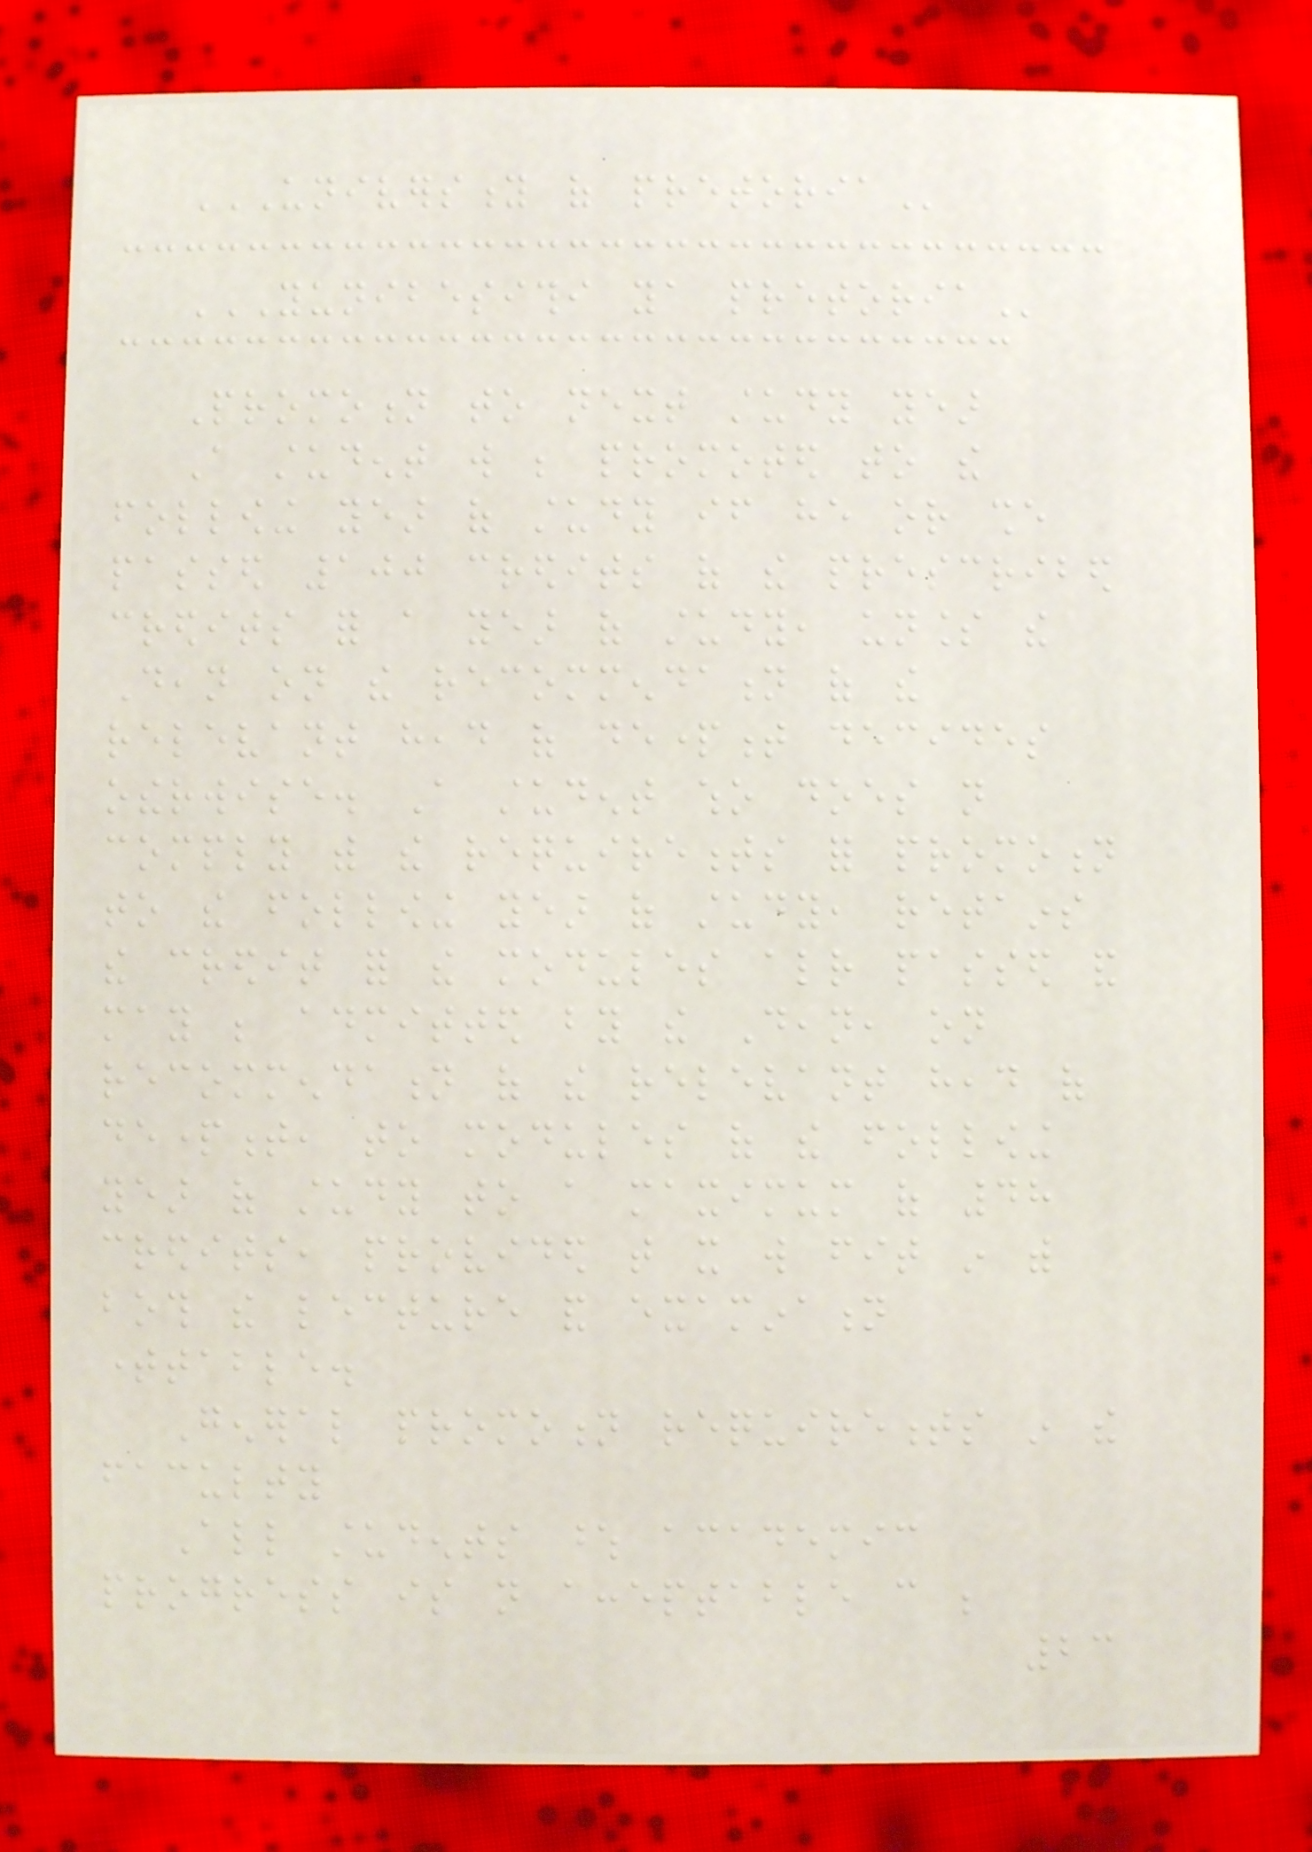UNIVERSITY OF PRETORIA
YUNIBESITHI YA PRETORIA
Promotion to next study year
A student will be promoted to the
following year of study if he or she
passed 100 credits of the prescribed
credits for a year of study, unless the
Dean on the recommendation of the
relevant head of department decides
otherwise. A student who does not
comply with the requirements for promotion
to the following year of study, retains
the credit for the modules already passed and
may be admitted by the Dean, on
recommendation of the relevant head of
department, to modules of the following
year of study to a maximum of 48
credits, provided that it will fit in with
both the lecture and examination
timetable.
General promotion requirements in the
faculty
All students whose academic
progress is not acceptable can be
23
